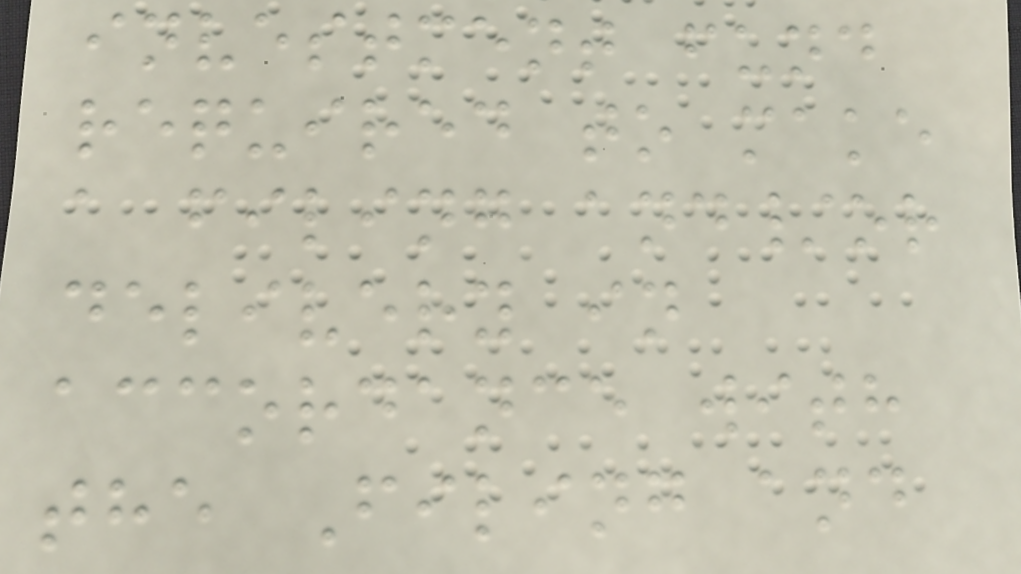investment fund
required to make
a filing and/or
delivery in
accordance with
the Filing and
